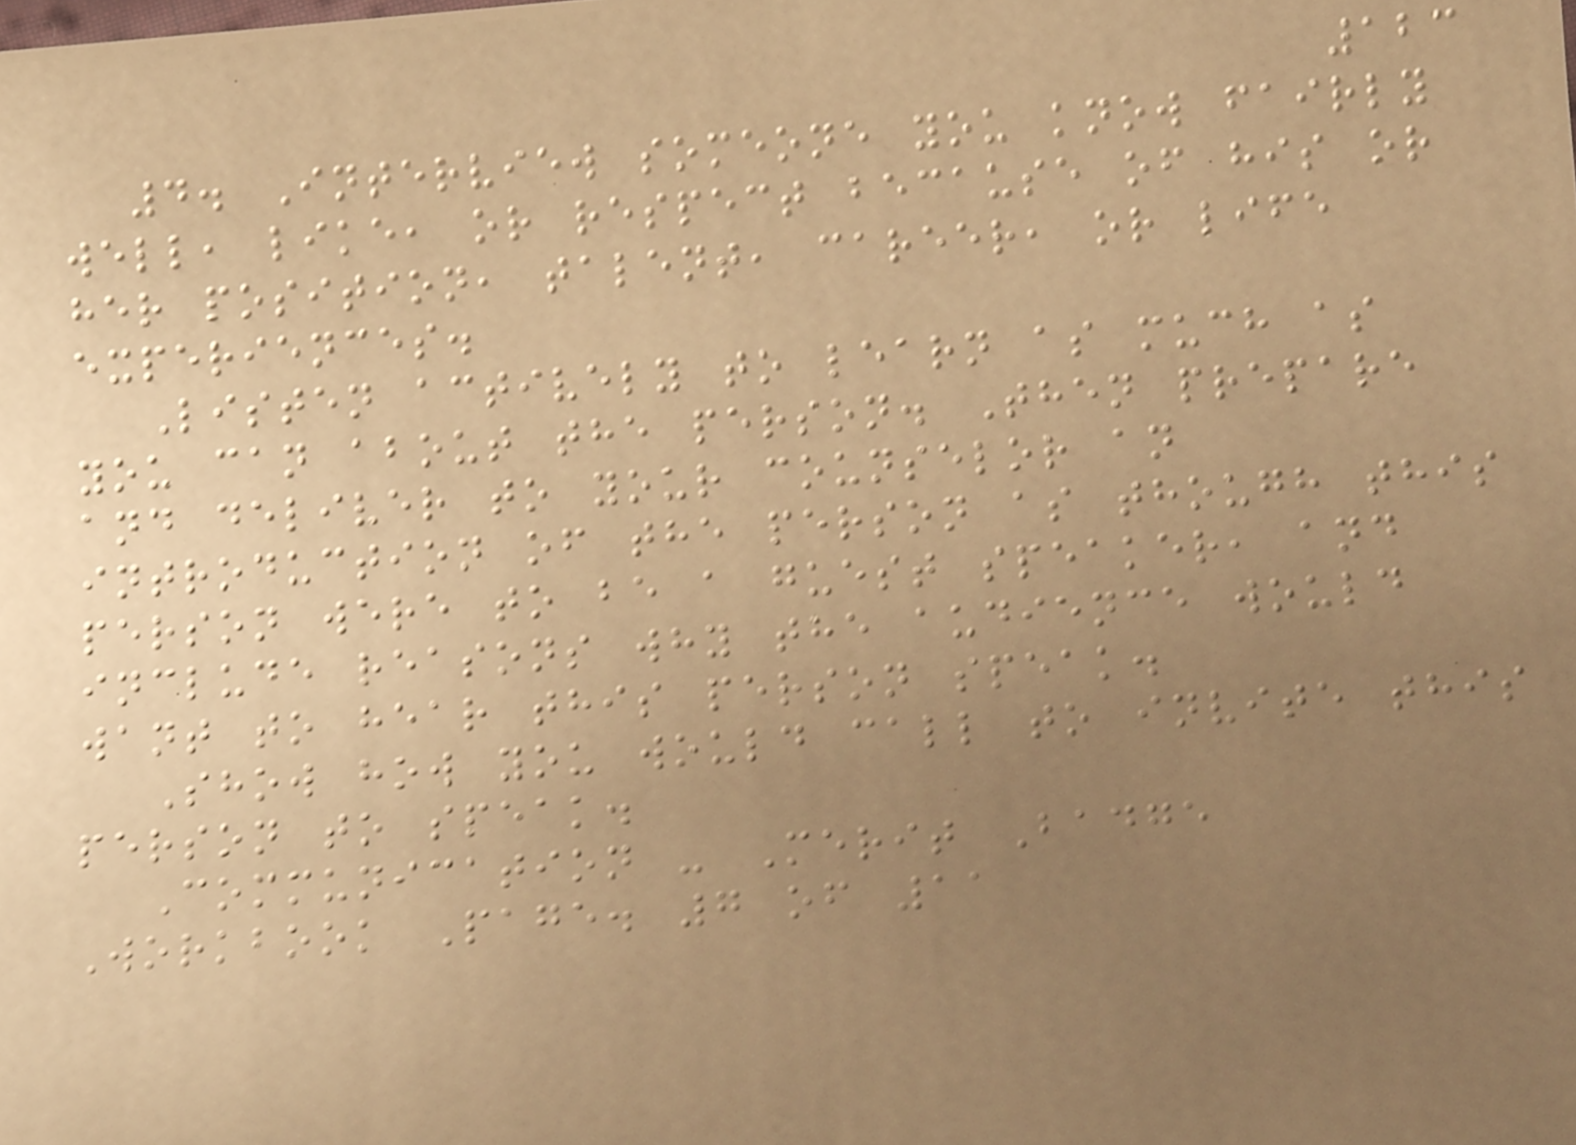123
4. Interview someone you know fairly
well, like, or respect because of his or
her position, talent, career, or life
experiences.
Listen actively to learn as much as
you can about the person. Then prepare
and deliver to your counselor an
introduction of the person as though this
person were to be a guest speaker, and
include reasons why the audience would
want to hear this person speak.
Show how you would call to invite this
person to speak.
Communication - Merit Badge
Workbook Page. 7 of 11
